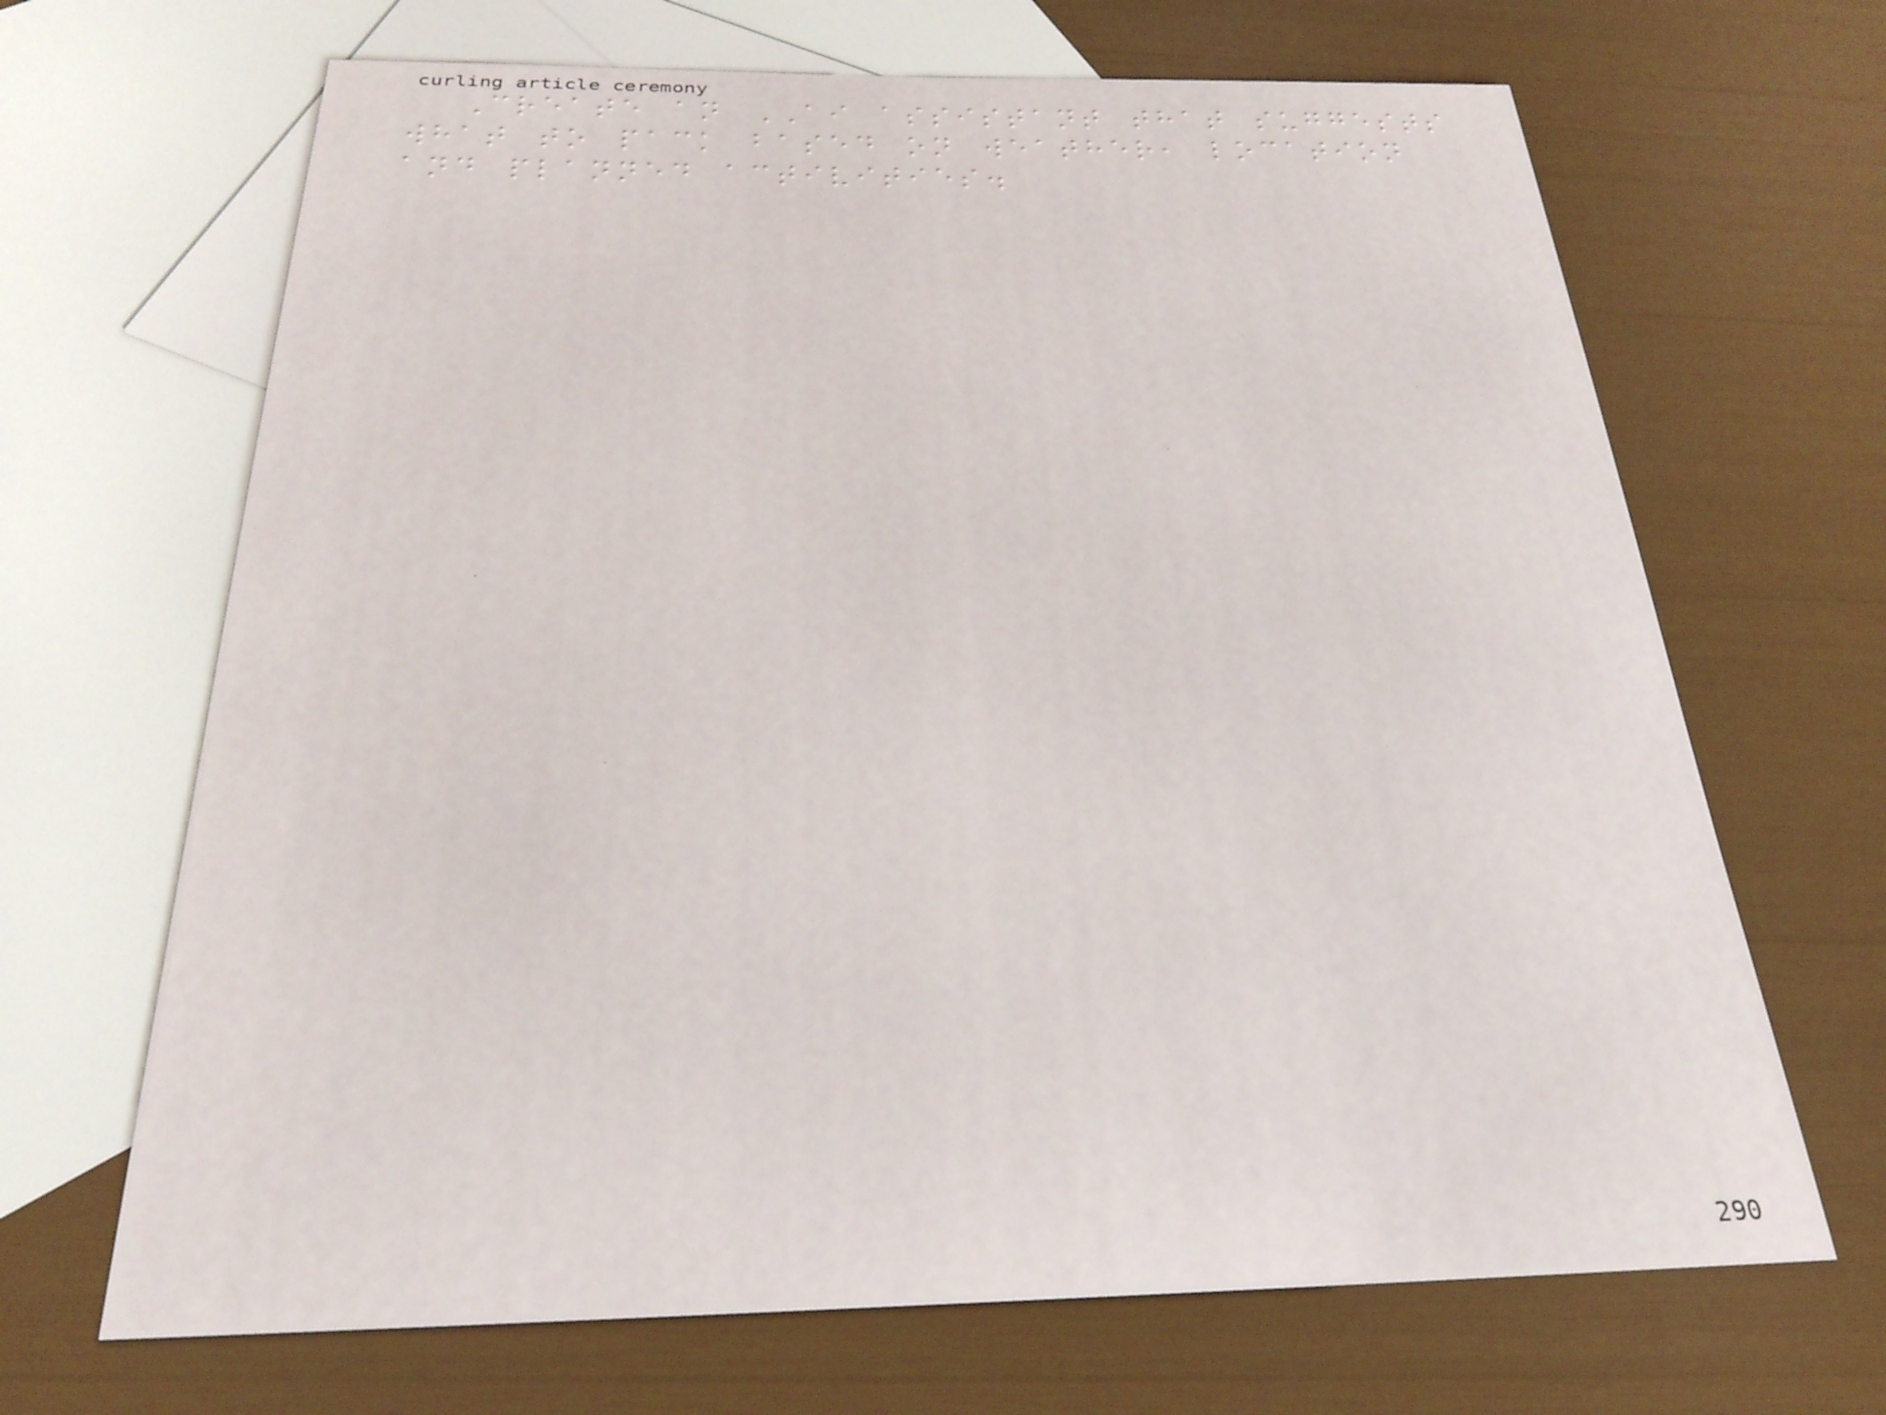Create an AI assistant that suggests
what to pack based on weather, location
and planned activities.
